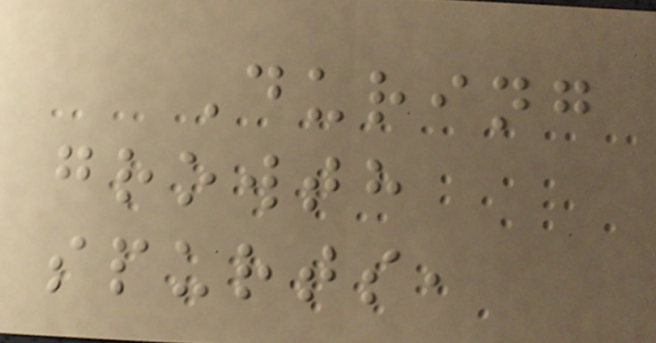During
growth
spurts,
